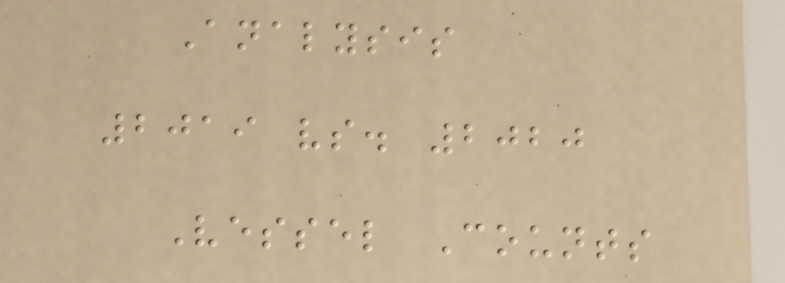Analysis
2019 vs. 2020
Vessel Counts
